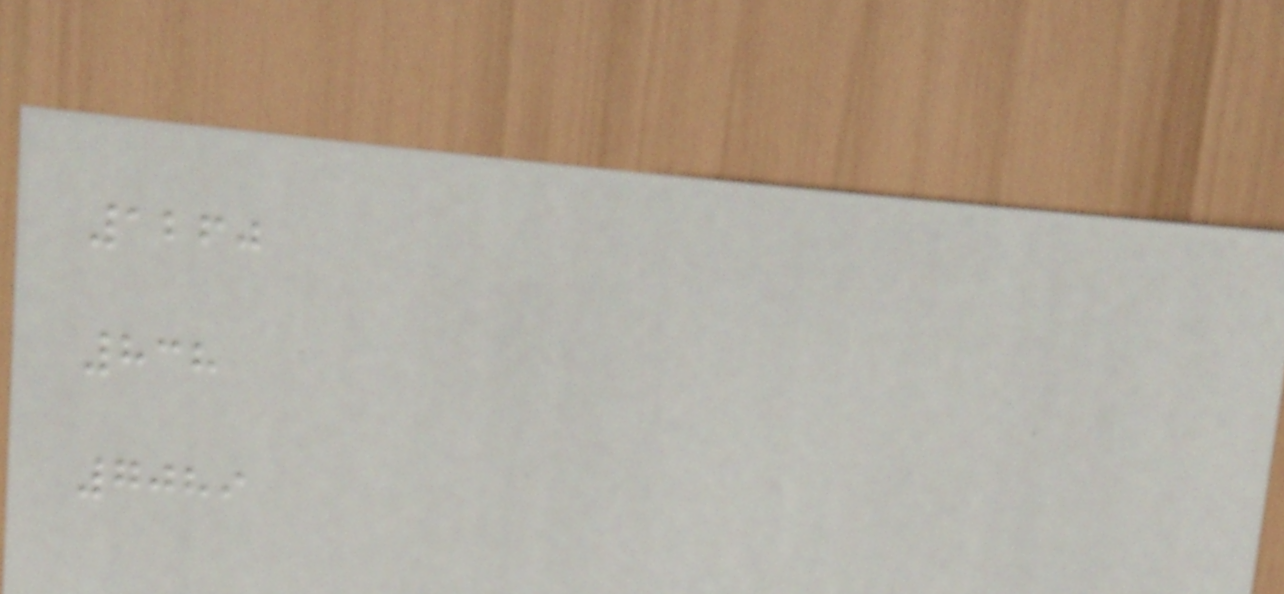1260
838
7089
